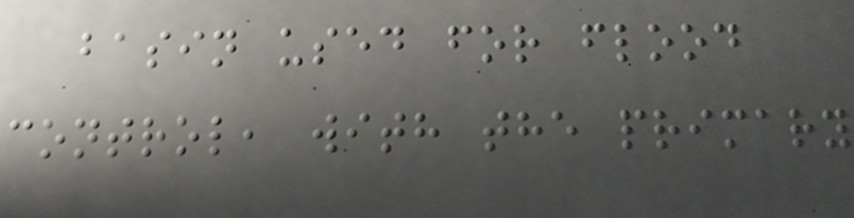basin used for flood
control, with the primary
